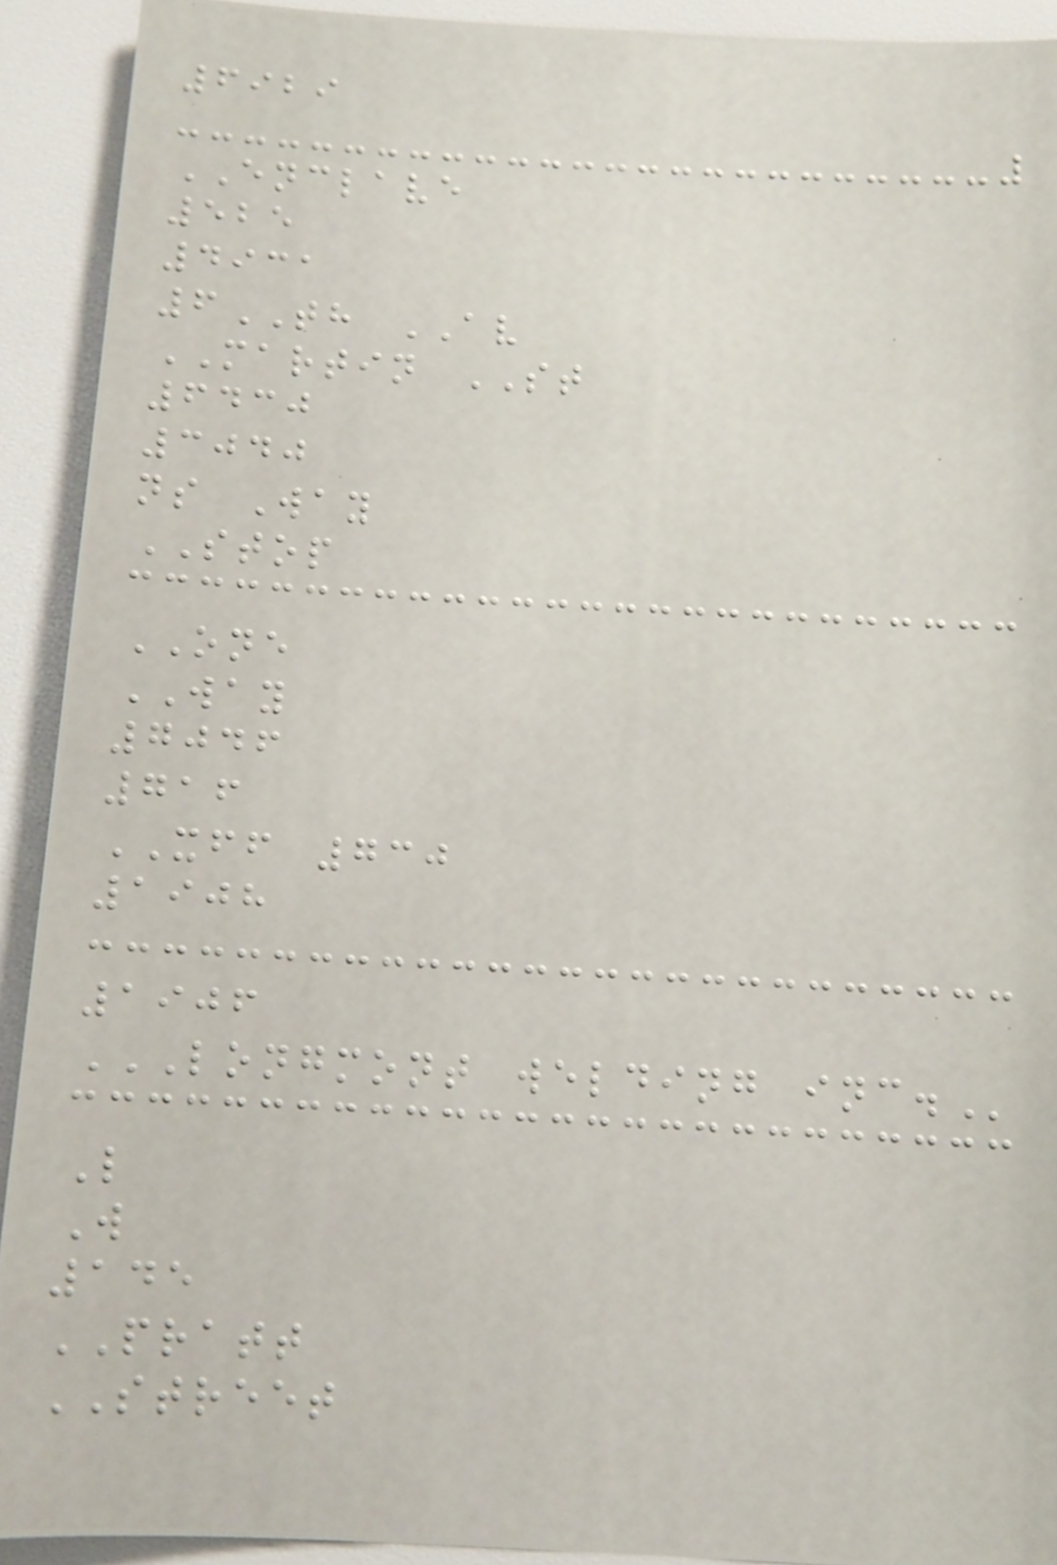6929
ENCLAVE
525
4931
6TH AV
MARTIN ST
6430
3040
ns Way
STOP
ONE
WAY
7046
716
XFF 730
1908
1906
LONGMONT WELDING INC.
L
W
145
PRATT
STREET
